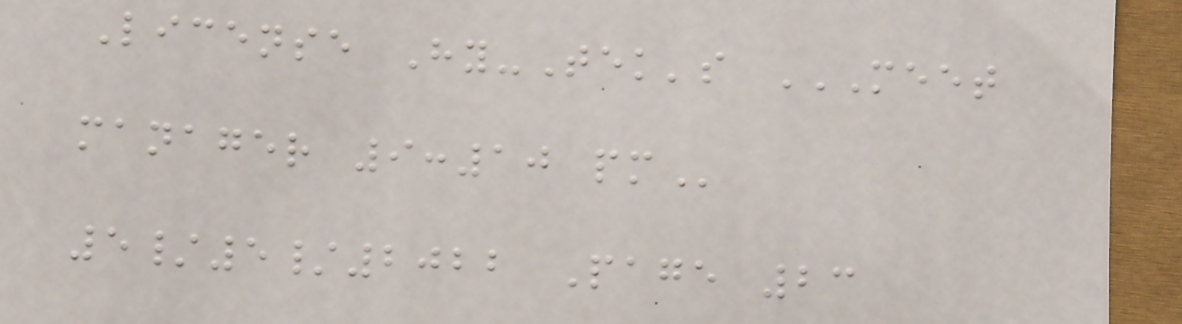License Hy-Tek's MEET
MANAGER 9:10 PM
5/5/2022 Page 23
